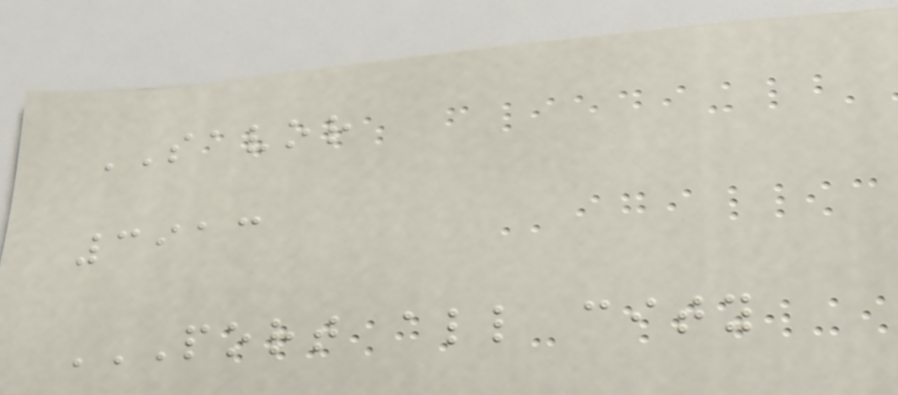SAVOR
3913
PORT ALL CITY
